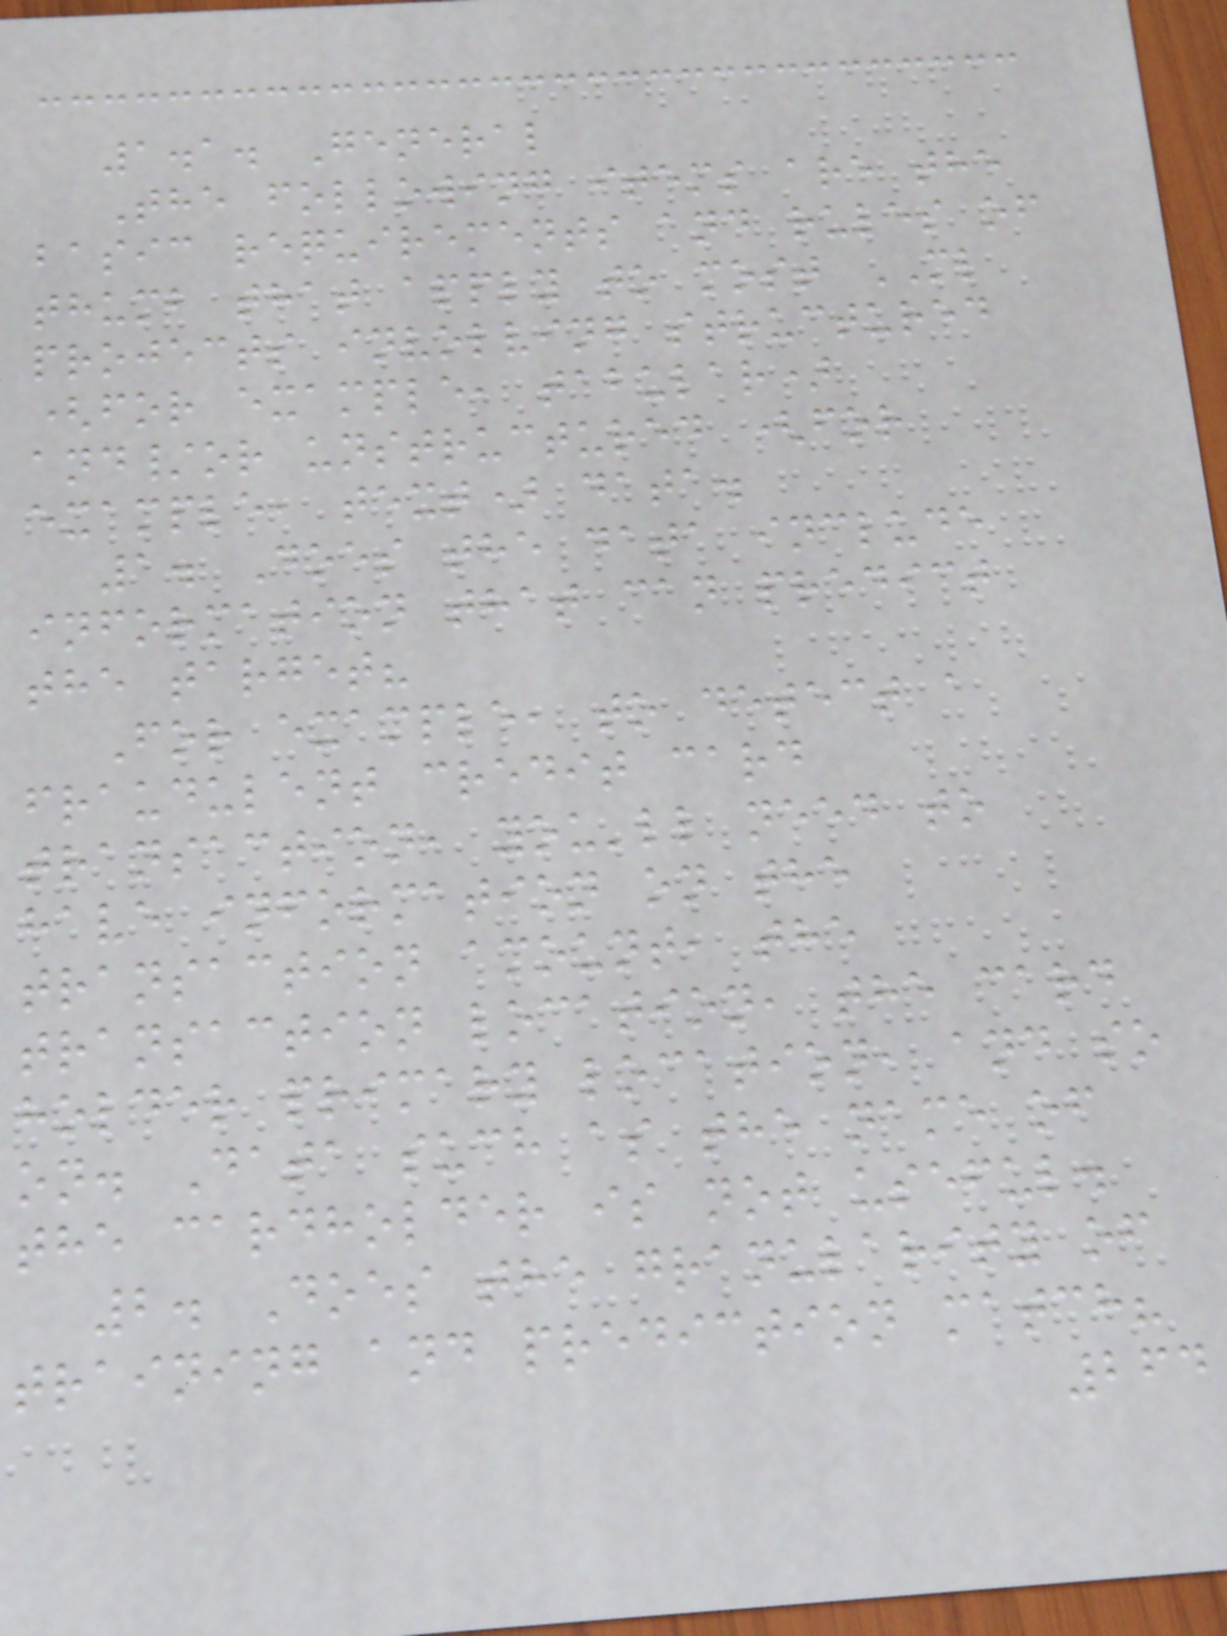1.1. General
The following items are the
basic requirements and rules of
thumb that apply to most ML
projects involving structured
(for example, tabular)
and/or unstructured (for
example, text) data.
1. Does the data include
information that can predict
the target?
For example, to detect a
fraudulent credit card
transaction, you'll need to
have information on the
transaction amount, the
transaction location, the card
holder primary location, and so
on. Data such as the name of
the cardholder is not useful.
2. Does the granularity of
training and prediction match?
264
